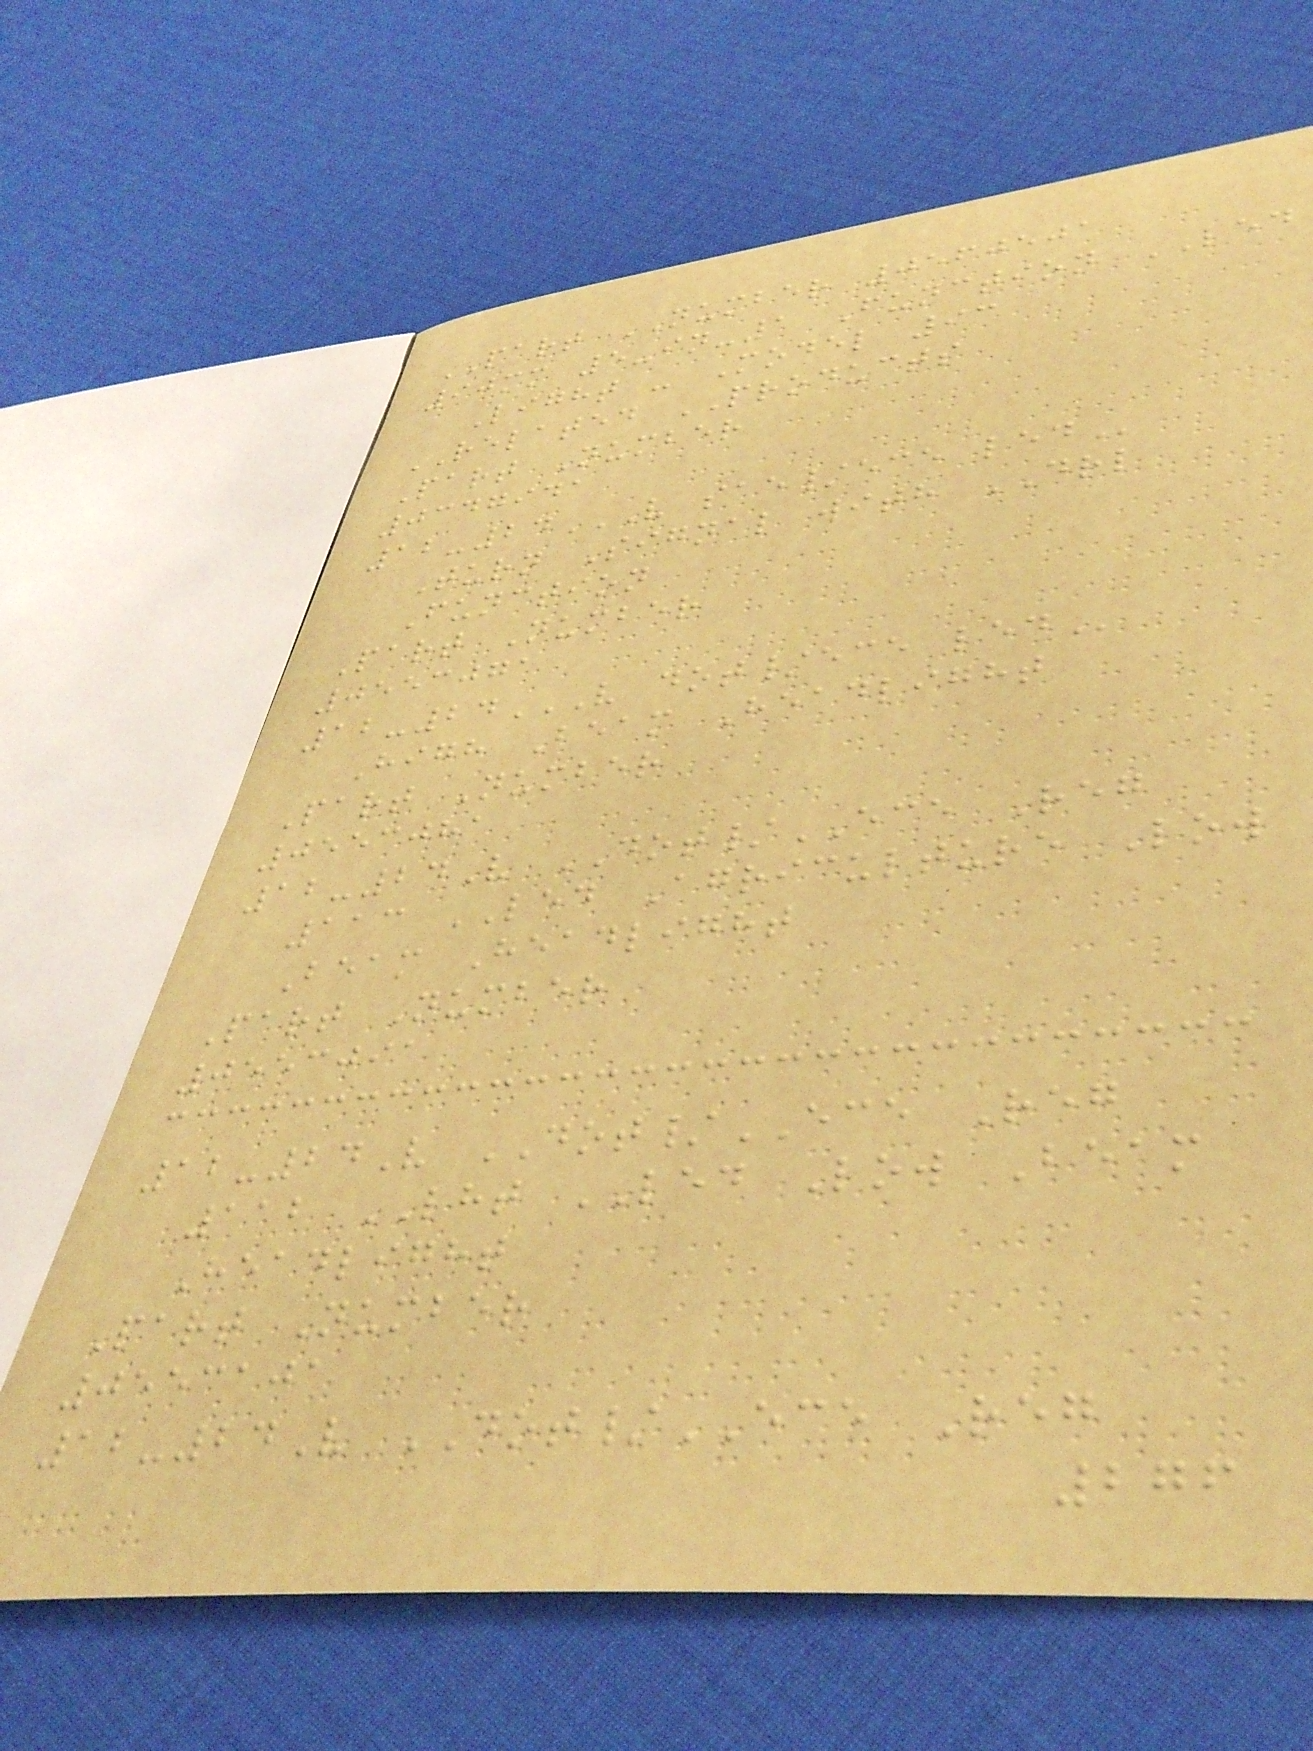PART NUMBER 0560501
90mm 5-in-1 Function LED
Light - Model 93
RELATED PRODUCTS
Part Number
0347941
12-24V SAE/ECE LED
Turn Signal with DRL
Function
Part Number
0553071
12-24V DOT/ECE LED
High Beam Headlight
Part Number
0553081
12-24V DOT/ECE Reg
113 LED Agriculture Low
Beam Headlight
Part Number
0553091
12-24V DOT/ECE Reg
112 LHT LED Low Beam
Headlight
Part Number
0553101
12-24V DOT/ECE Reg
276
